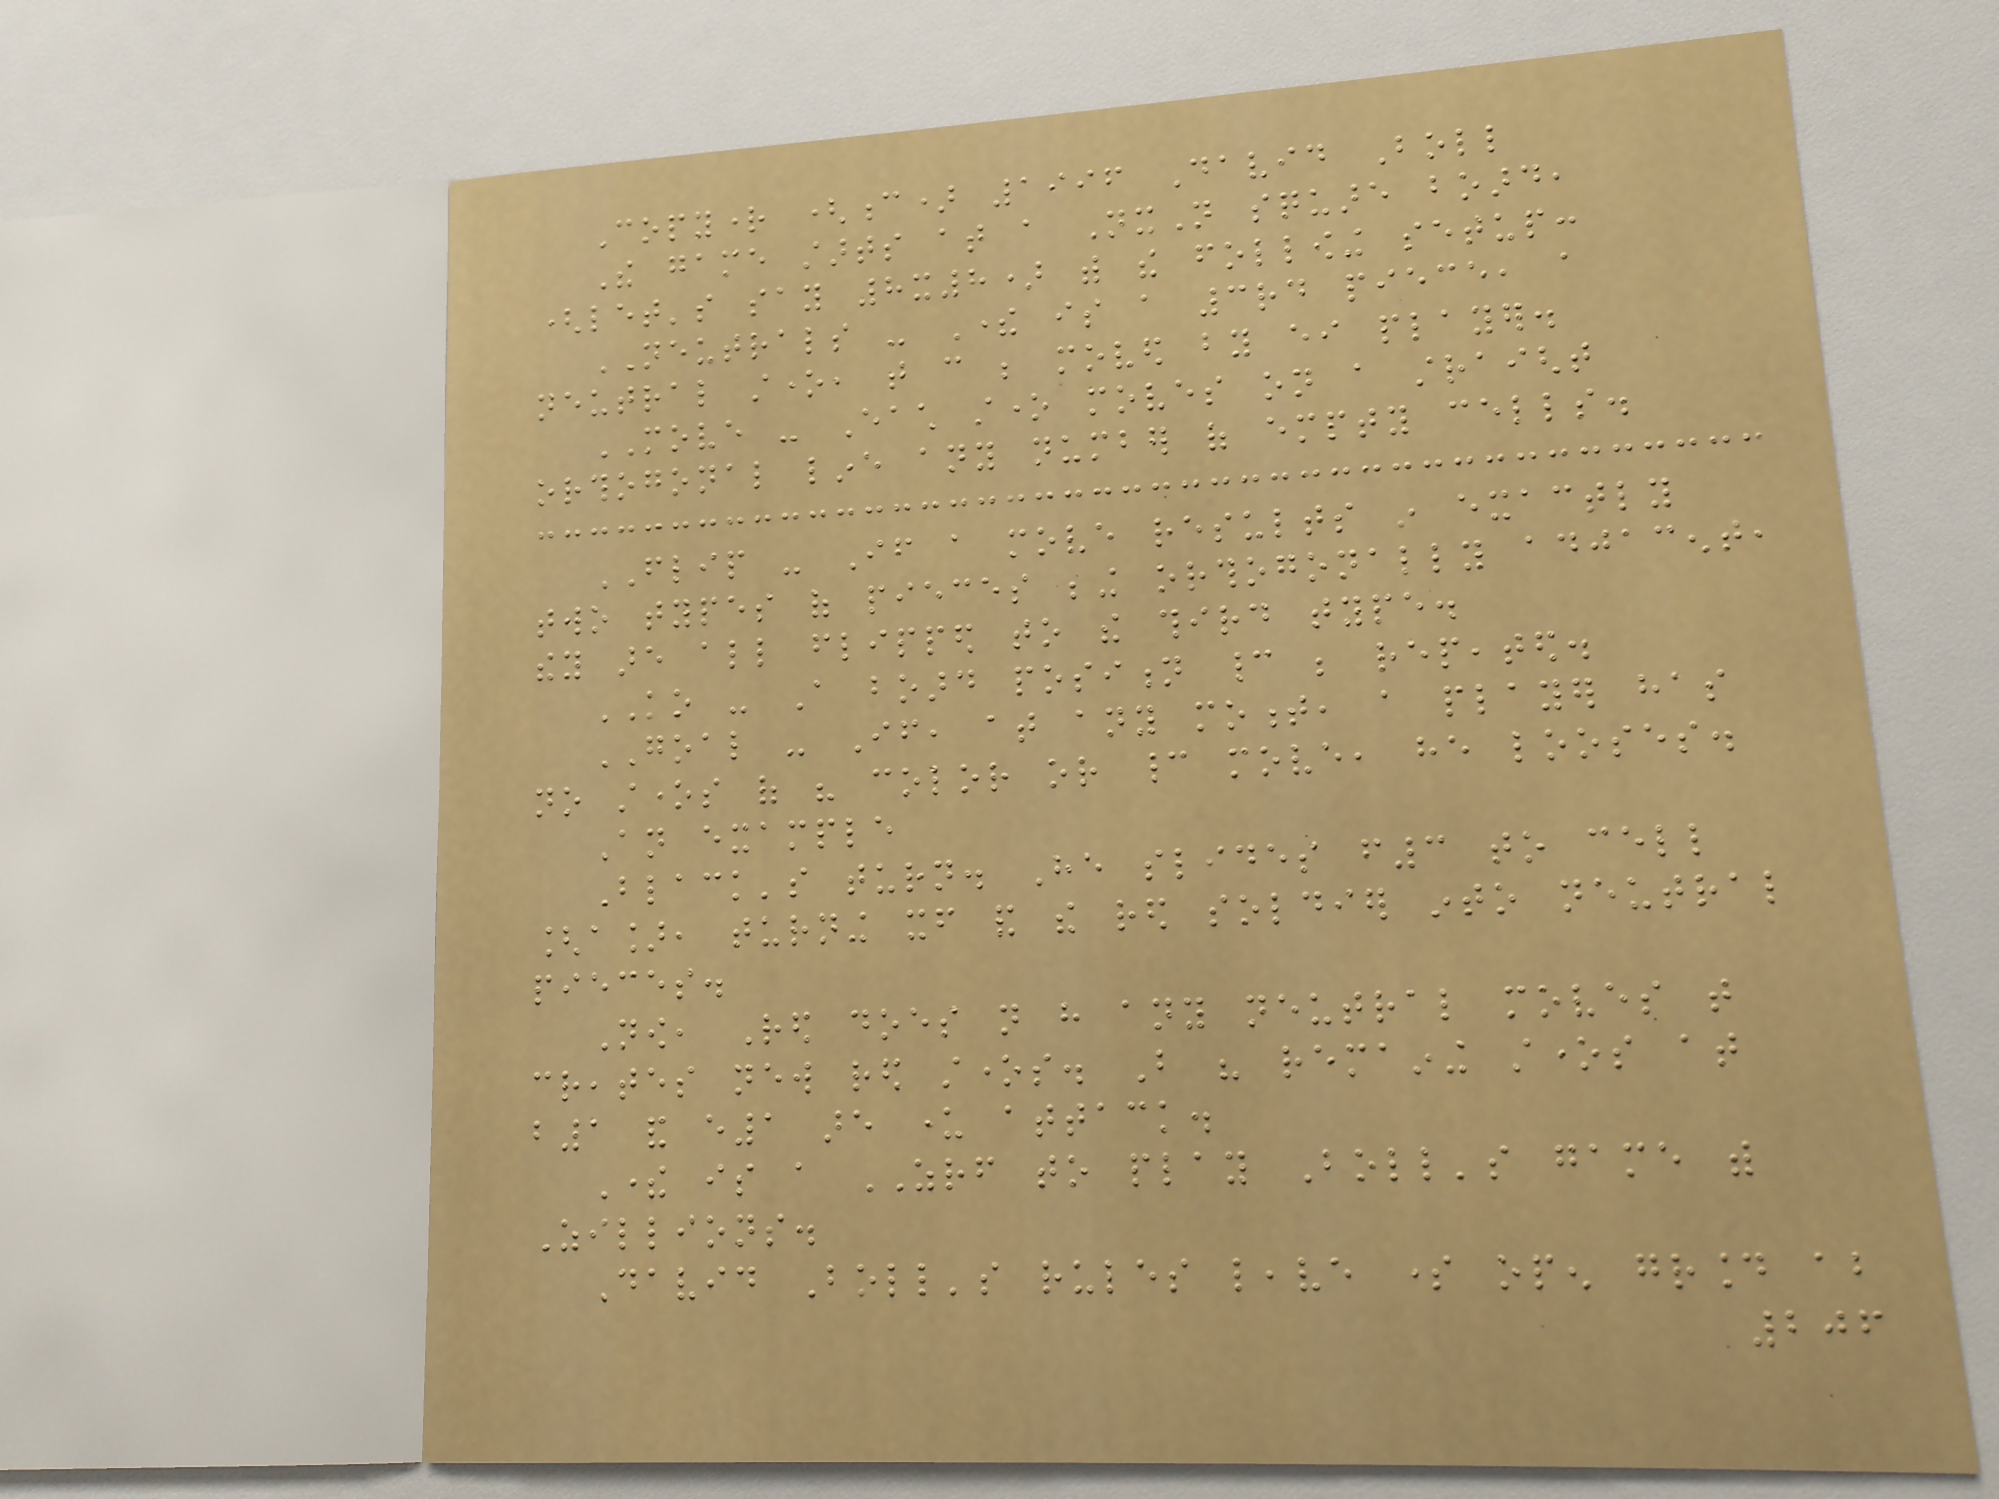Copyright (c) 1996 David Boll
The game starts at a NxN square board,
(let's say 8x8) with the following setup:
NEUTRALS - There is a 3rd piece, a
neutral stone, that can be moved by either player.
MOVE - Each stone moves on a straight
orthogonal line any number of empty cells.
FLIP - If a move results in exactly
two types of pieces being orthogonally adjacent,
they are all flipped to the third type.
KO - A board position cannot be repeated.
GOAL - If, at any moment, a player has
no stones of his color or cannot move, he looses.
An example
Black's turn. He slides f3 to cell
[a], turning itself and the red soldier into neutral
pieces.
Now, Red does not have any neutral moves that
creates new red stones. But his remaining stones at
b1 and e1 are under attack.
There is a ZRF to play Boll's game with
Zillions.
David Boll's rules leave some open ground about
206
